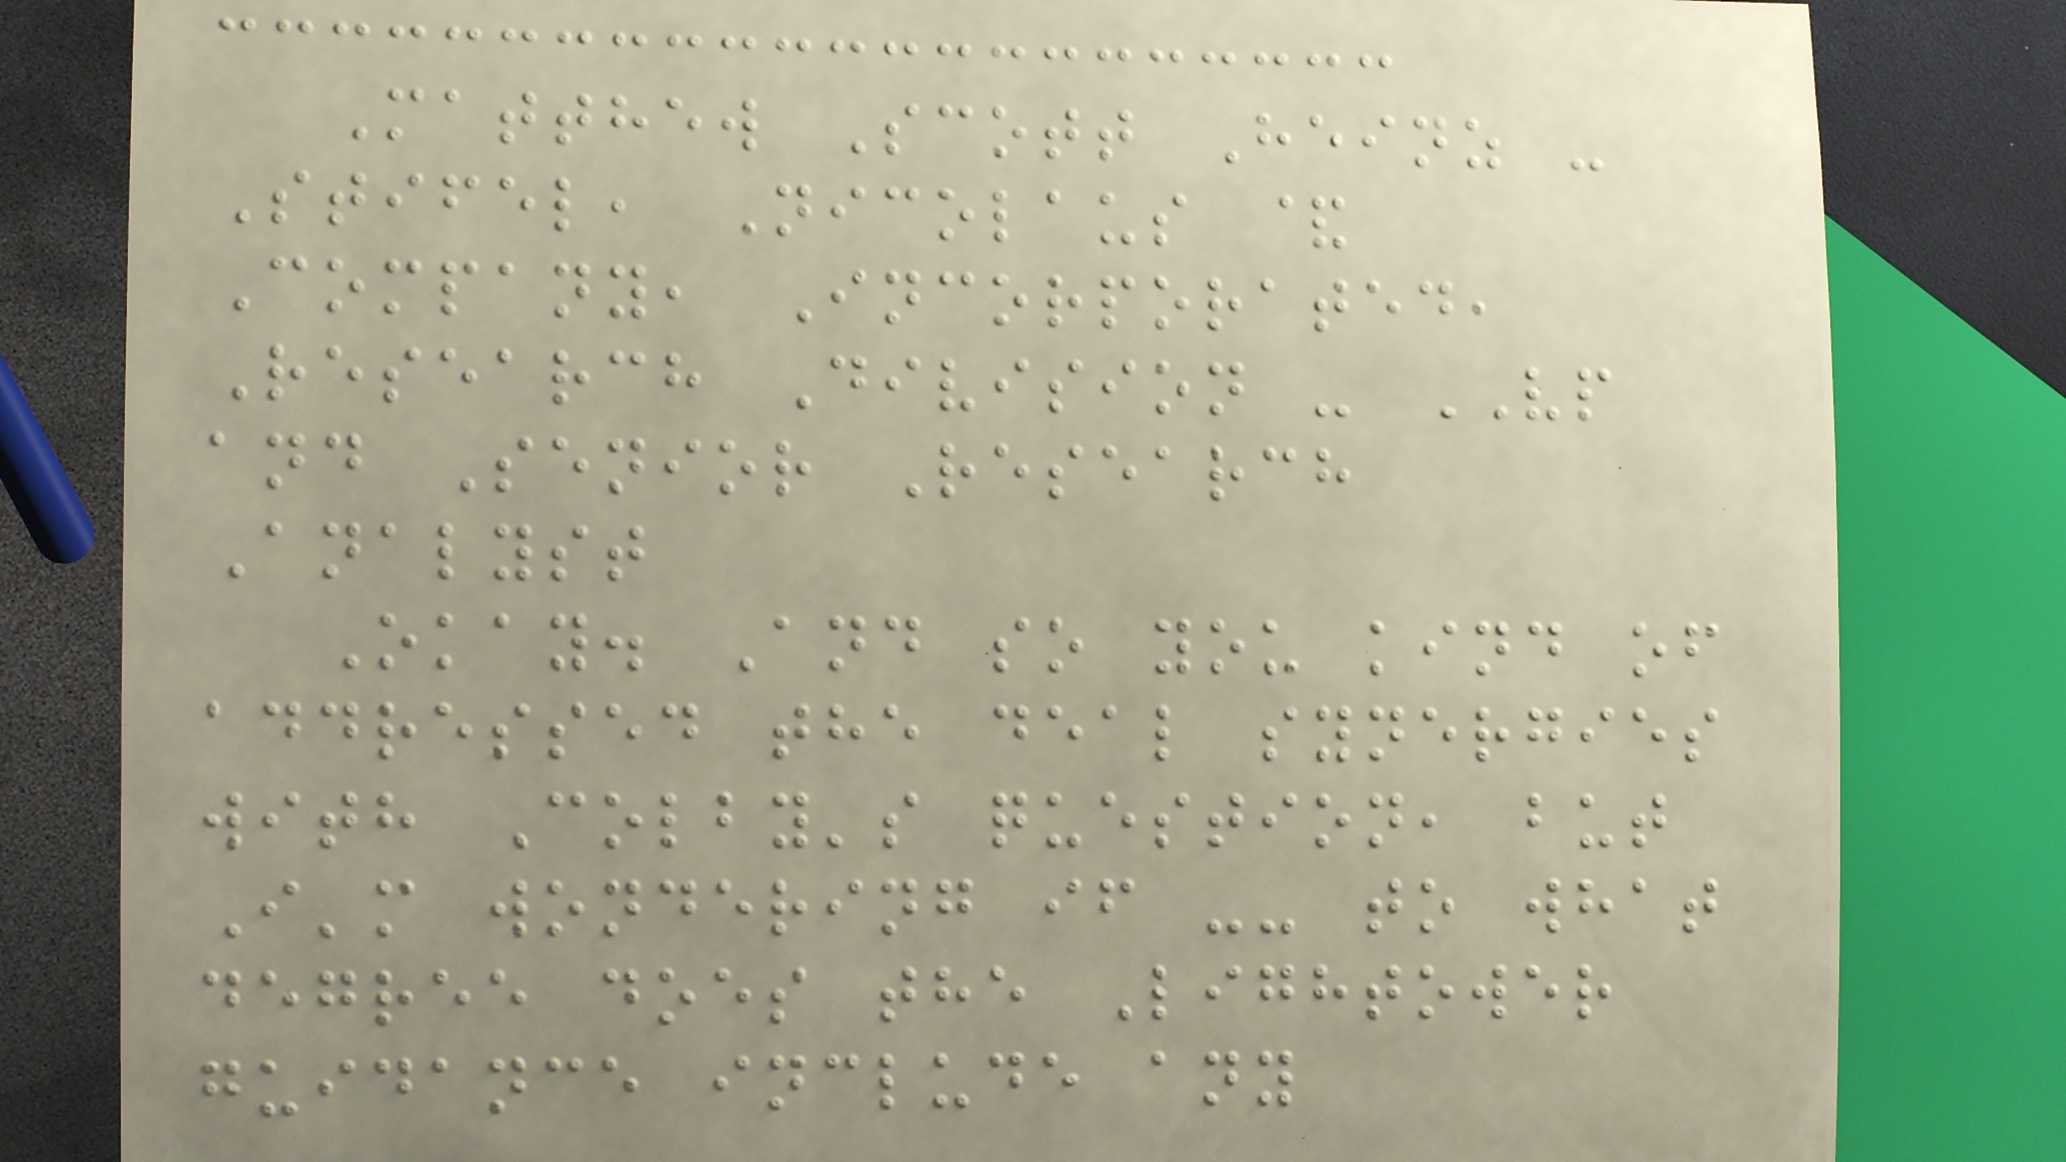Matthew Scott Heinz -
Stifel, Nicolaus &
Company, Incorporated,
Research Division - VP
and Senior Research
Analyst
Okay. And so you kind of
addressed the deal synergies
with Colby's question, but
I'm wondering if -- to what
degree does the Lightower
guidance include any
